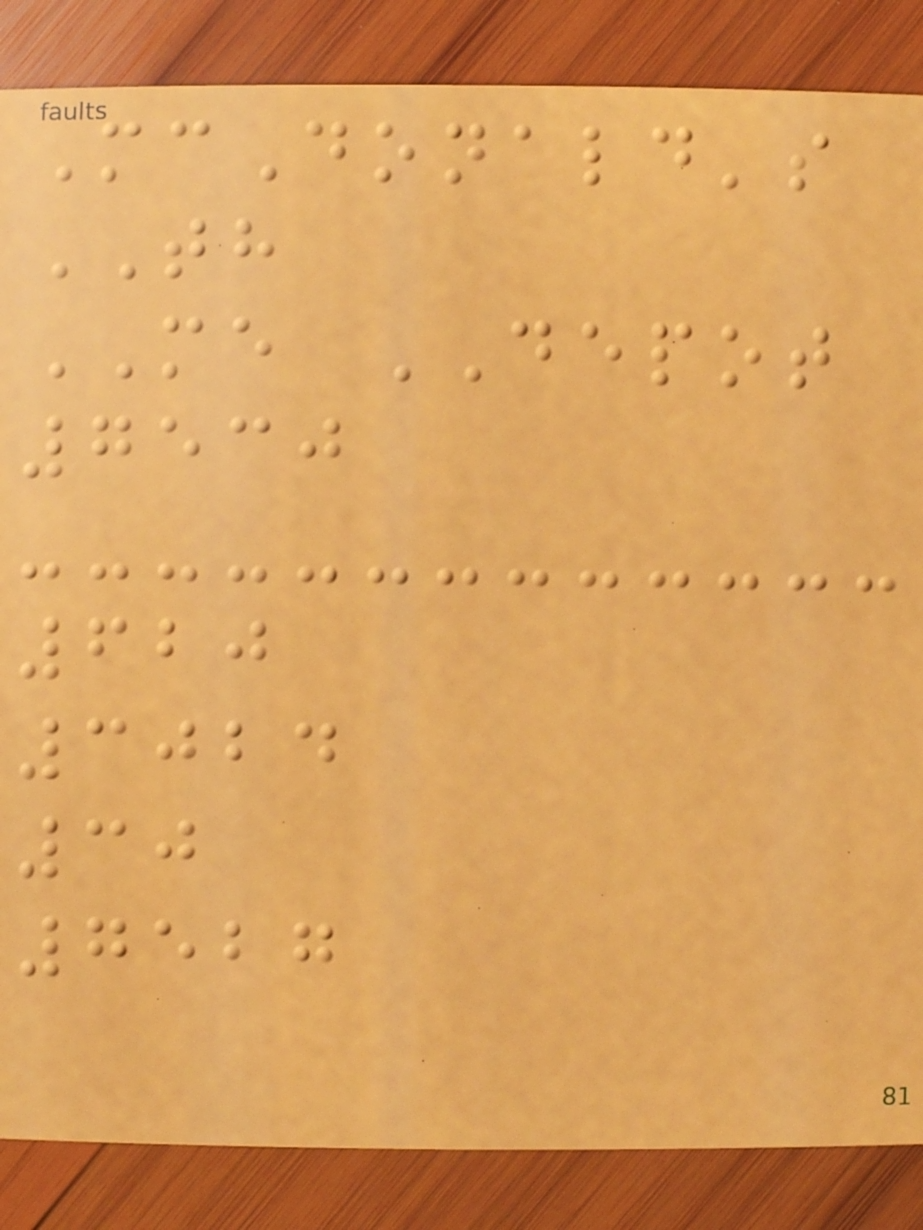McDonald's
TH
ME DEPOT
7530
620
3024
30
7527
